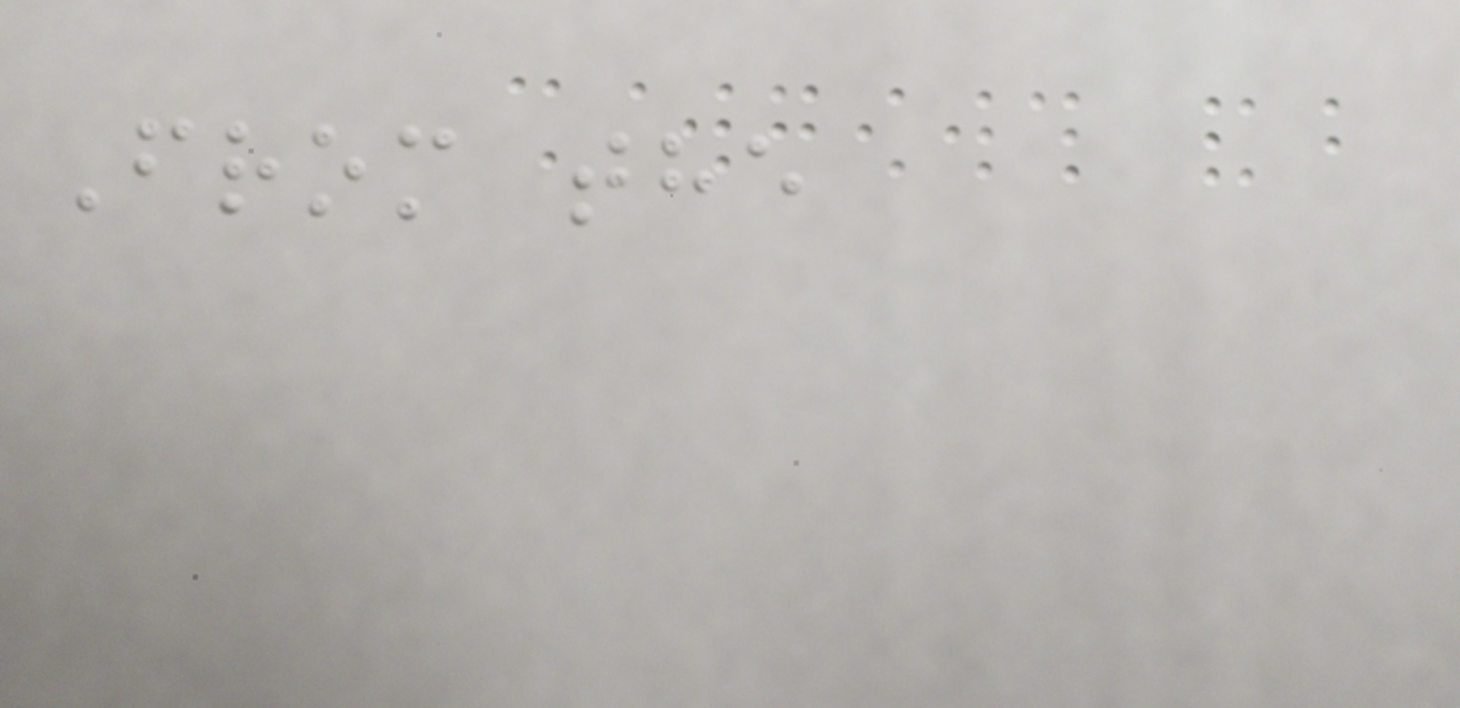From the
